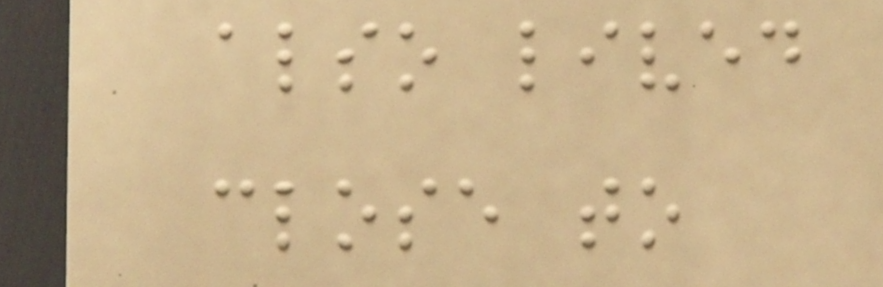also lived
close to
